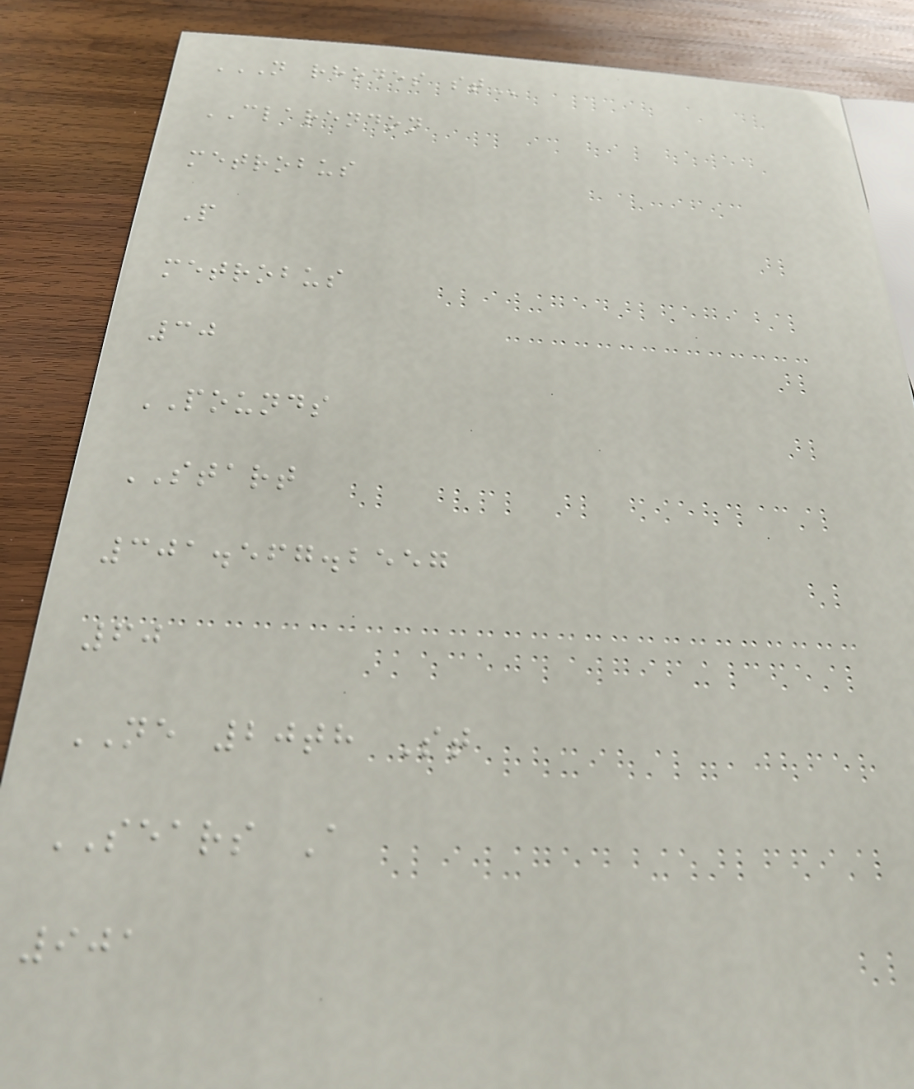N RHODES ST
CLARENDON
metrobus
P
metrobus
30
POUNDS
START
301.567.2557
60
NE 20th St
SEARS A
901
